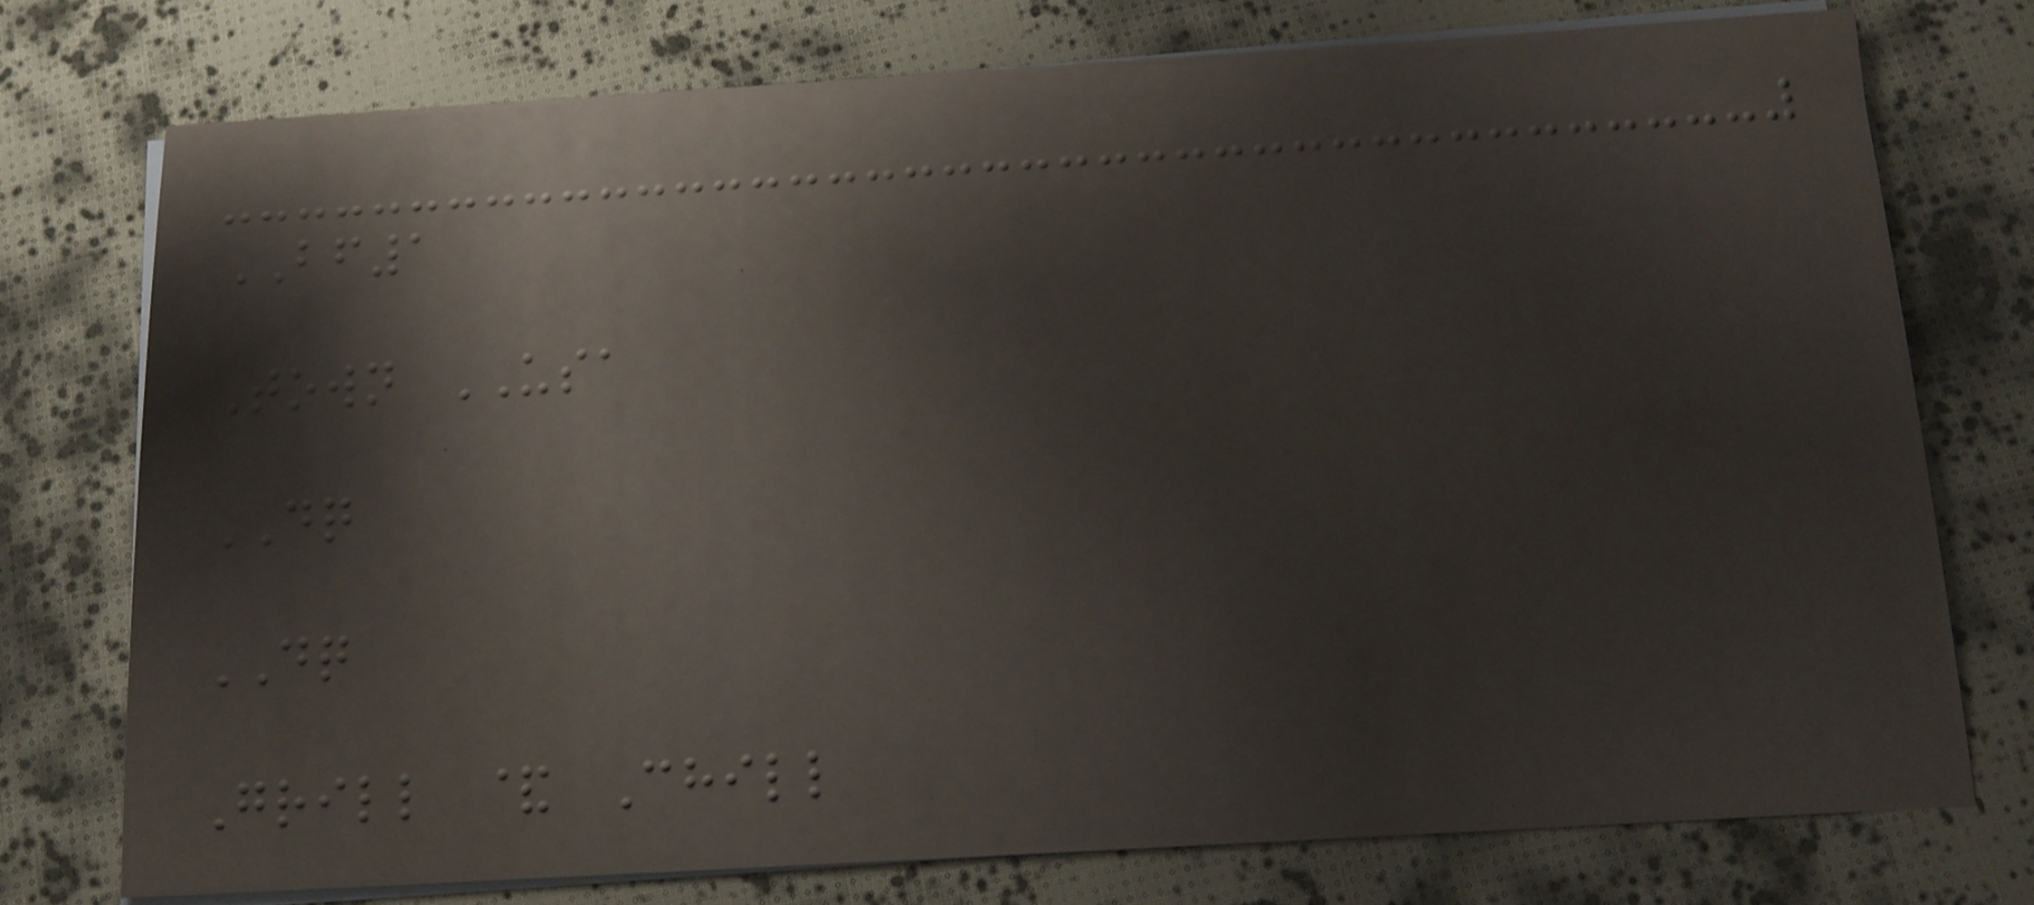BF1
Town USA
DQ
DQ
Grill & Chill
